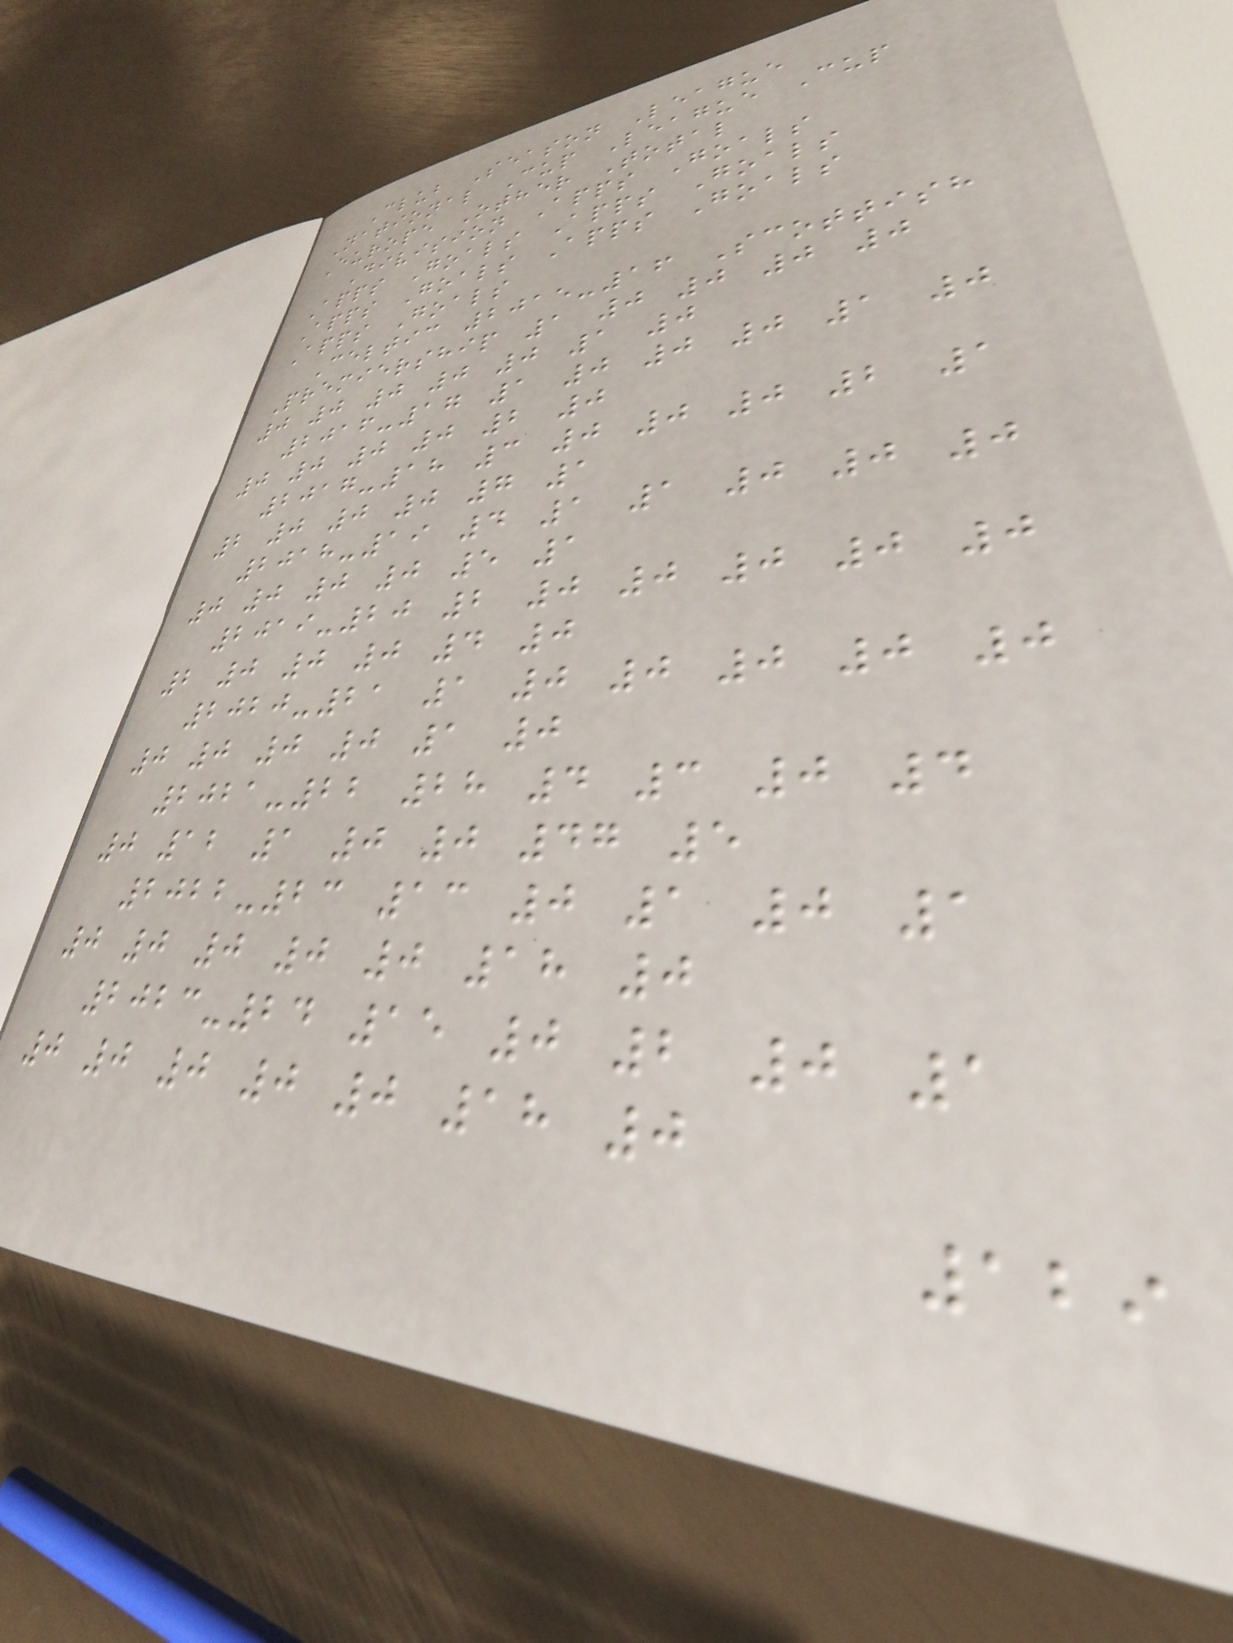Club Season League
National Cup League Cup
Europe Other Total
Division Apps Goals
Apps Goals Apps Goals
Apps Goals Apps Goals
Apps Goals
Celtic 2015-16 Scottish
Premiership 1 0 0 0 0
0 0 0 0 0 1 0
2016-17 1 0 0 0 1 0
0 0 0 0 2 0
2017-18 3 0 0 0 2 1
2 0 0 0 7 1
2018-19 4 1 1 0 0 0
0 0 0 0 5 1
2019-20 2 0 0 0 0 0
2 0 0 0 4 0
2020-21 1 0 0 0 0 0
0 0 0 0 1 0
2021-22 28 4 3 0 4
0 12 1 0 0 47 5
2022-23 13 0 1 0 1
0 0 0 0 0 18 0
2023-24 15 0 2 0 1
0 0 0 0 0 18 0
129
